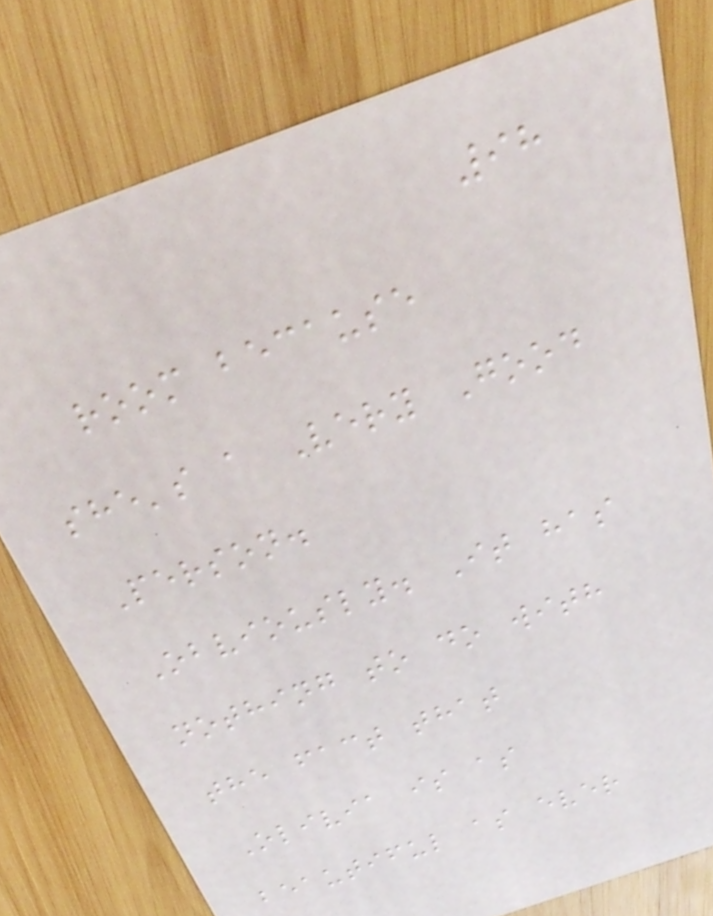98
room because
she's a Very Good
Person.
Obviously. It has
nothing to do with
the fact that
Olivia is as
beautiful as ever
